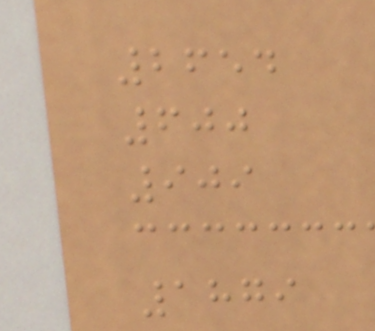2654
600
909
1879
